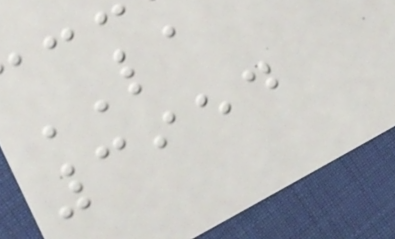LA
3954
